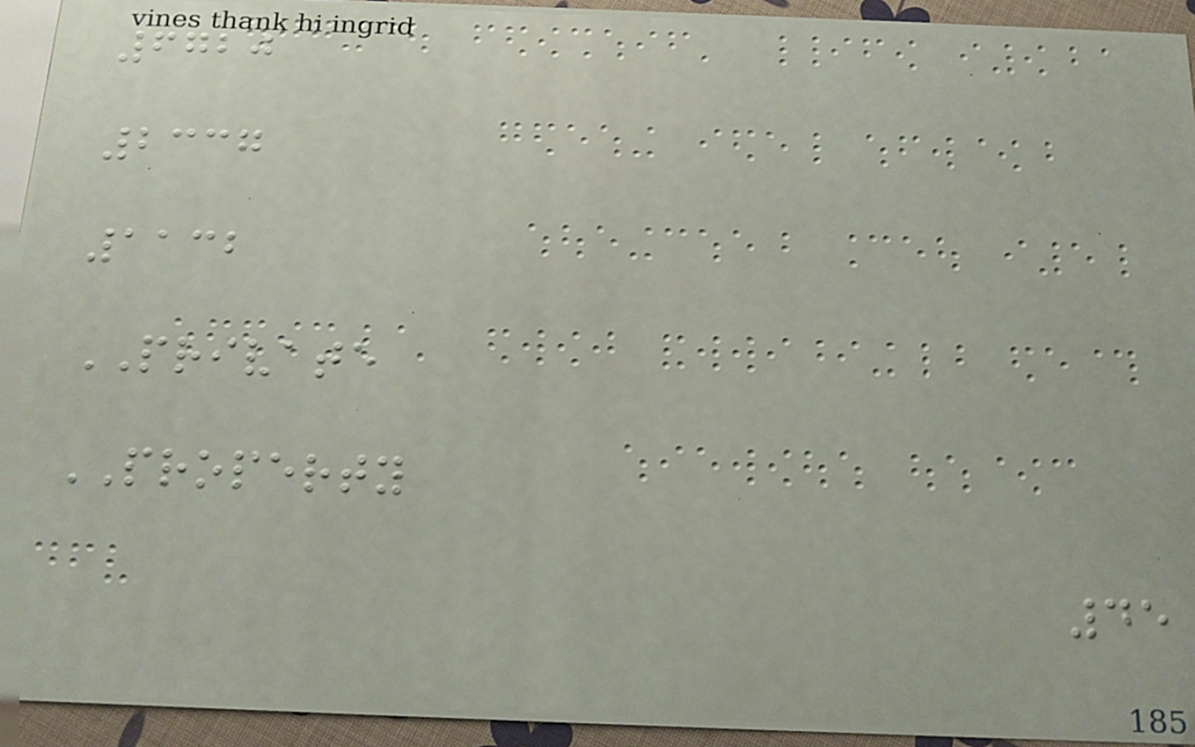6720
2337
1132
PRIVATE
PROPERTY
45
